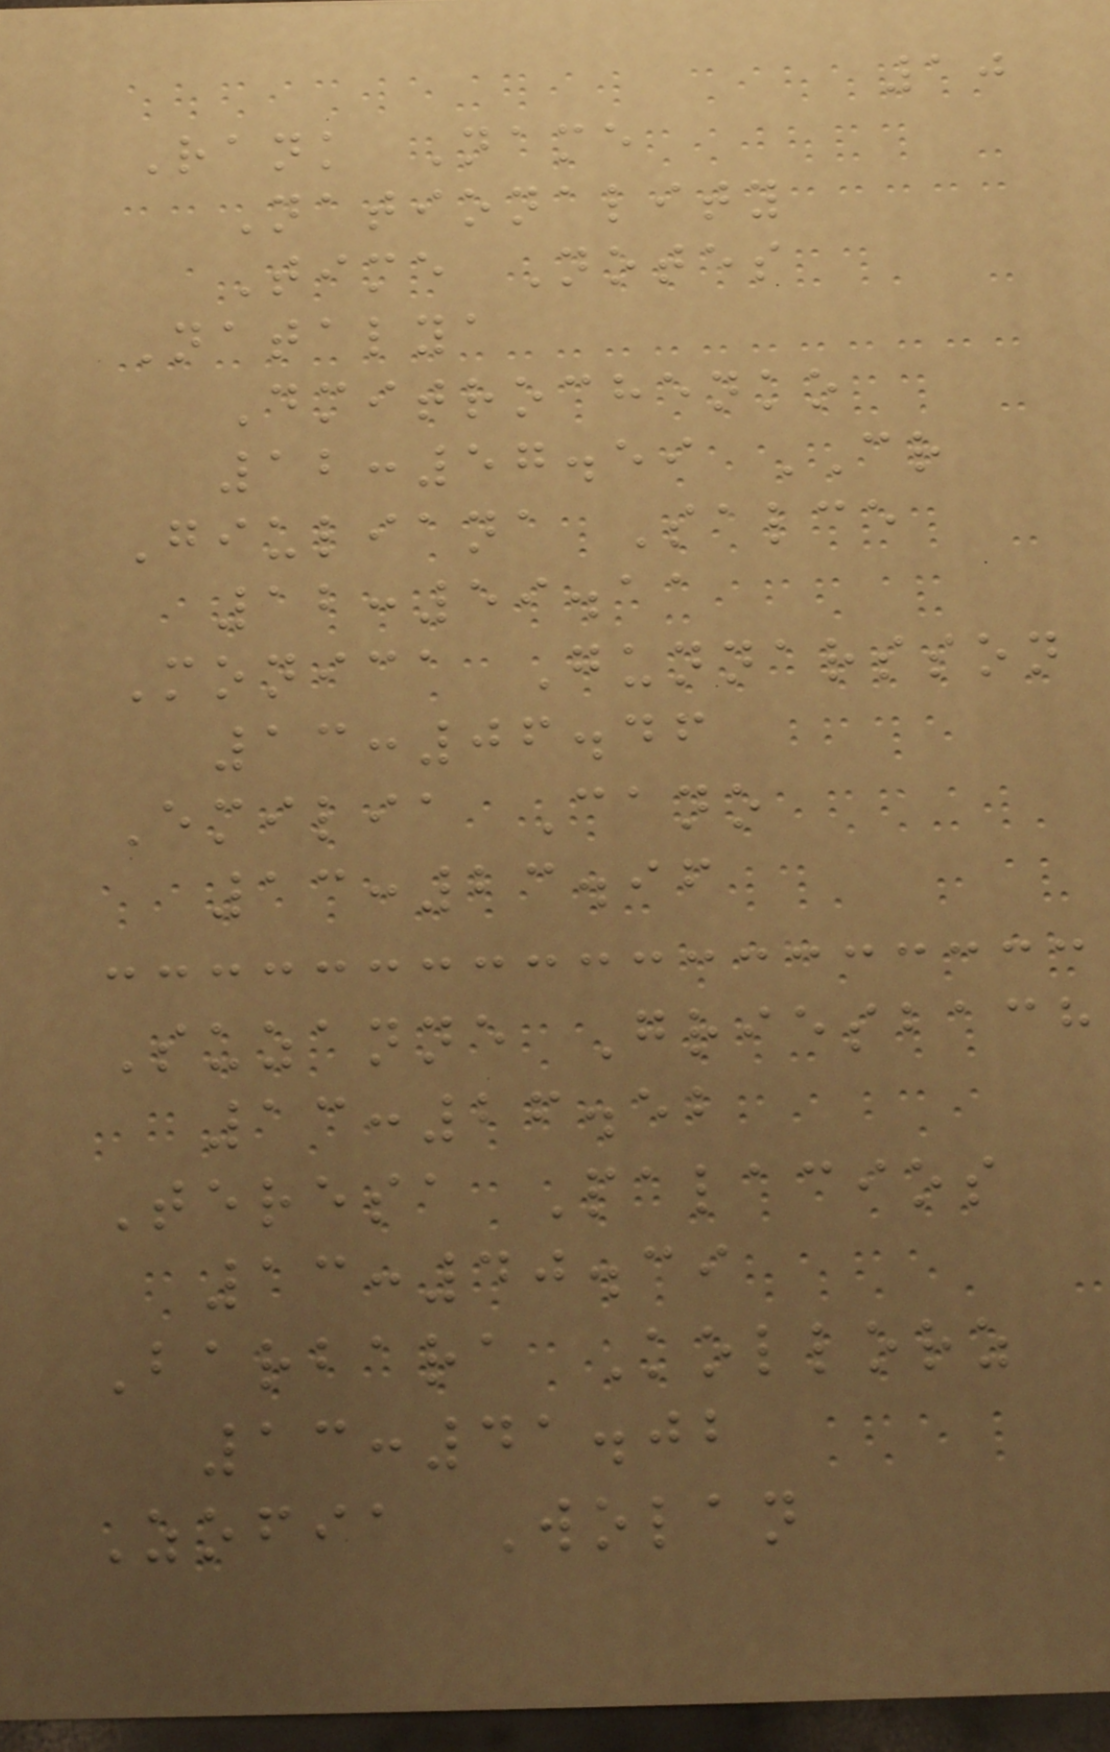10
Rank Name
Nationality
Time Notes
Natalya
Dmitrochenko
12:57.59 CR
Giuliana Salce
12:59.11
Monica Gunnarsson
13:06.46
Emilia Cano
13:23.96
Suzanne Griesbach
13:26.52
Teresa Palacios
13:40.39
Barbara Kollorz
13:41.02
Zofia Wolan
